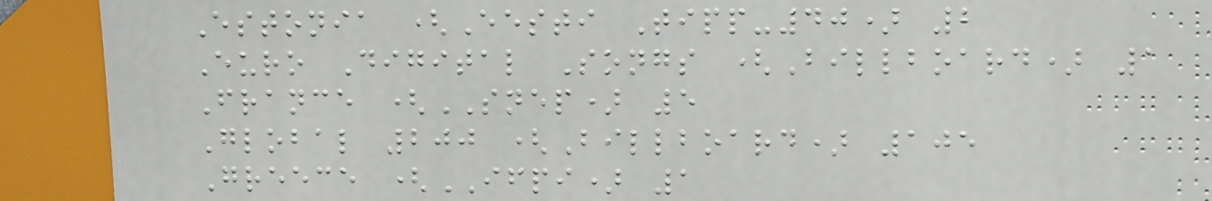Estonia (Eesti Tipp-40) 2
Euro Digital Songs (Billboard) 1
France (SNEP) 5
Global 200 (Billboard) 105
Greece (IFPI) 1
